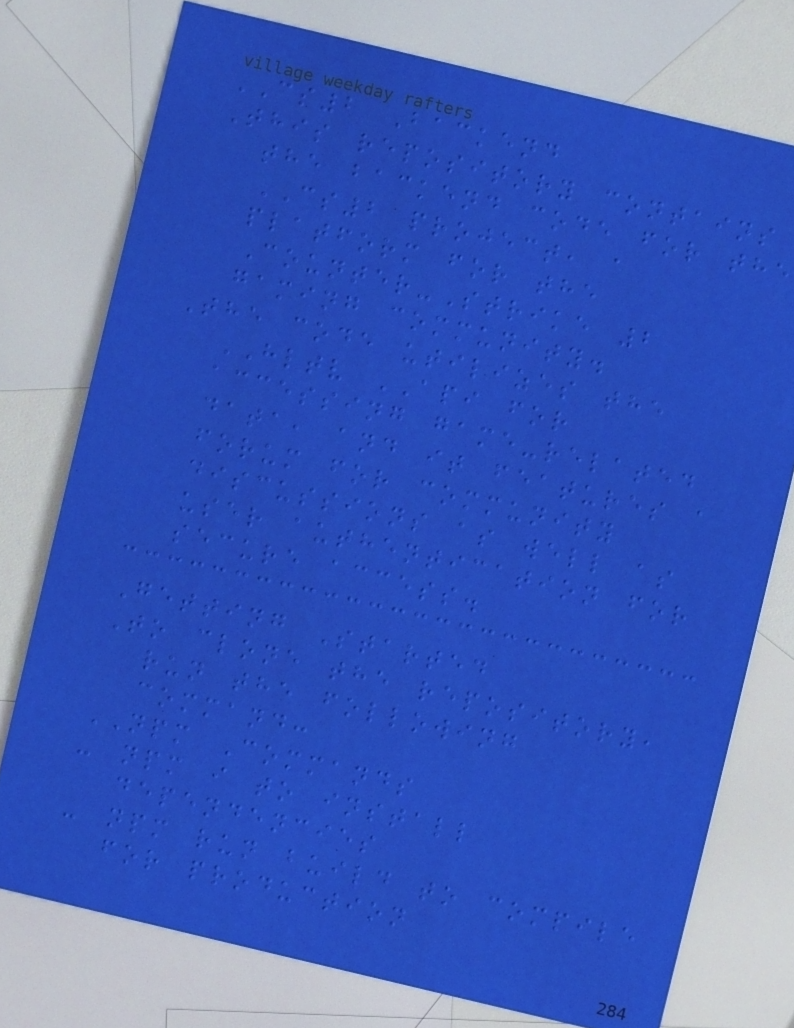CS2 Backend
This repository contains
the backend code for the
CS2 project, a
platform for the
Counter-Strike 2
gaming community.
The code utilizes the
HLTV API for
accessing game-related
data, and it features a
forum for community
discussions as well as
user authentication for
secure access.
Getting Started
To clone the repository,
run the following
command:
NPM Commands
- npm i to install
dependencies
- npm run build to compile
for production
